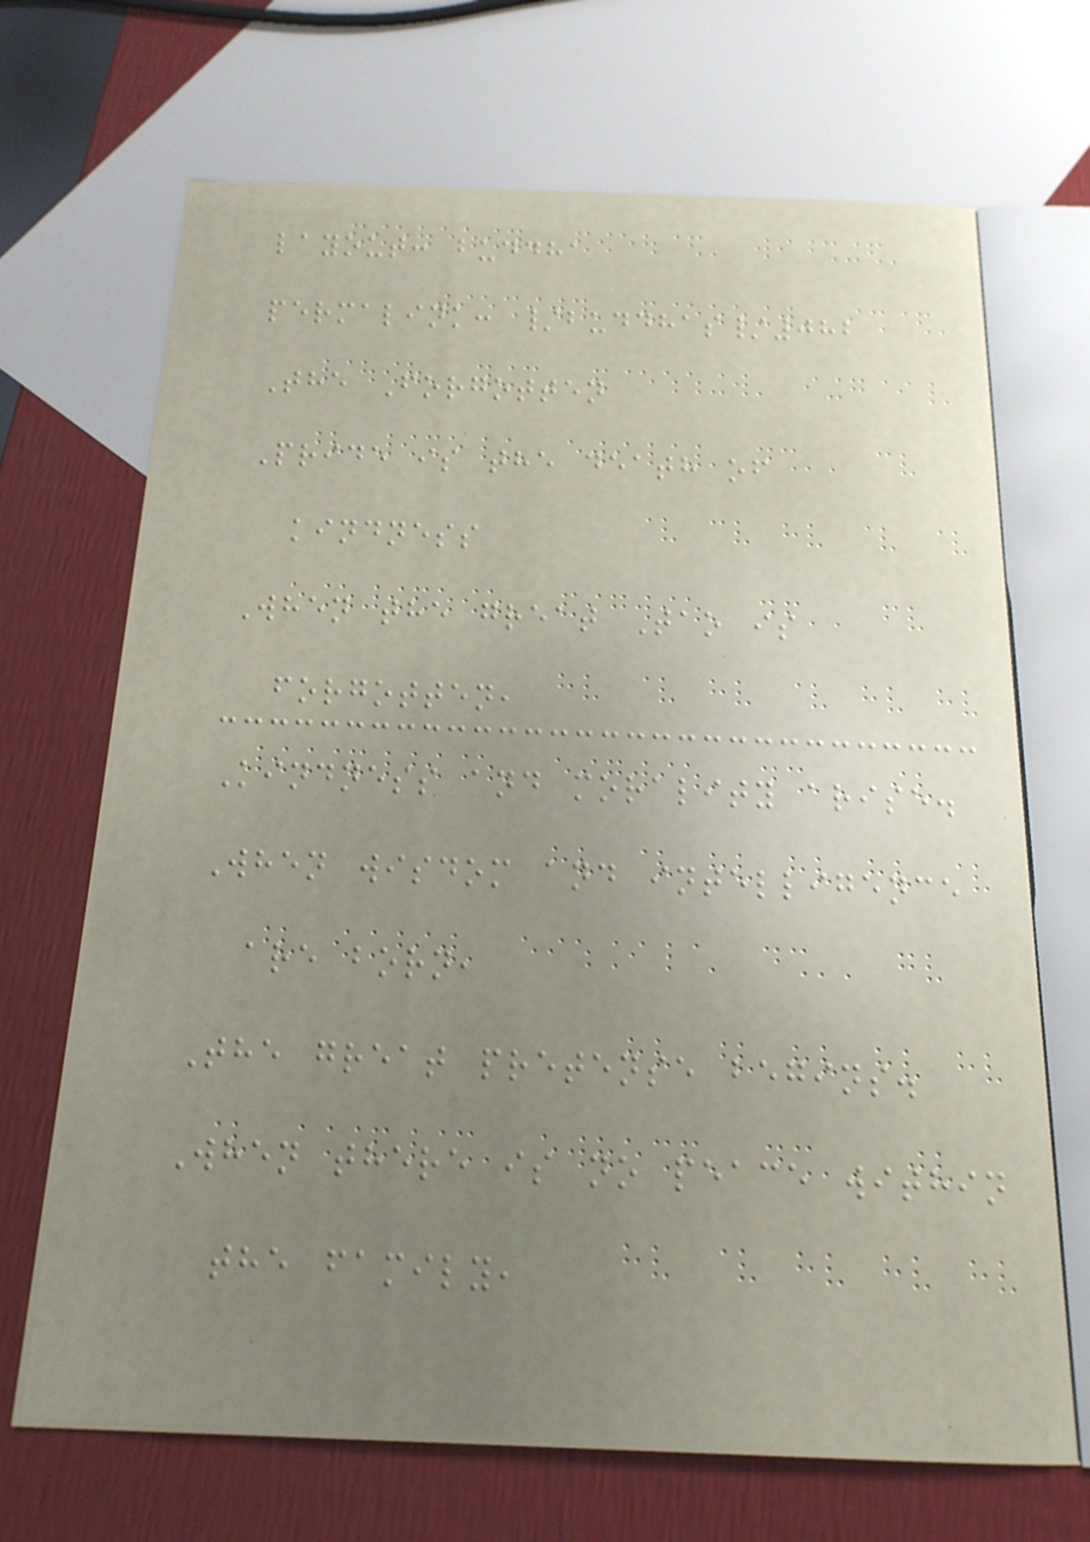layout: buddha
permalink: /buddhas/082
The Forgotten
Pride is the death of
kindness
When the great Tao is
forgotten,
Kindness and morality arise.
When wisdom and intelligence
are born,
The great pretense begins.
When there is no peace within
the family,
